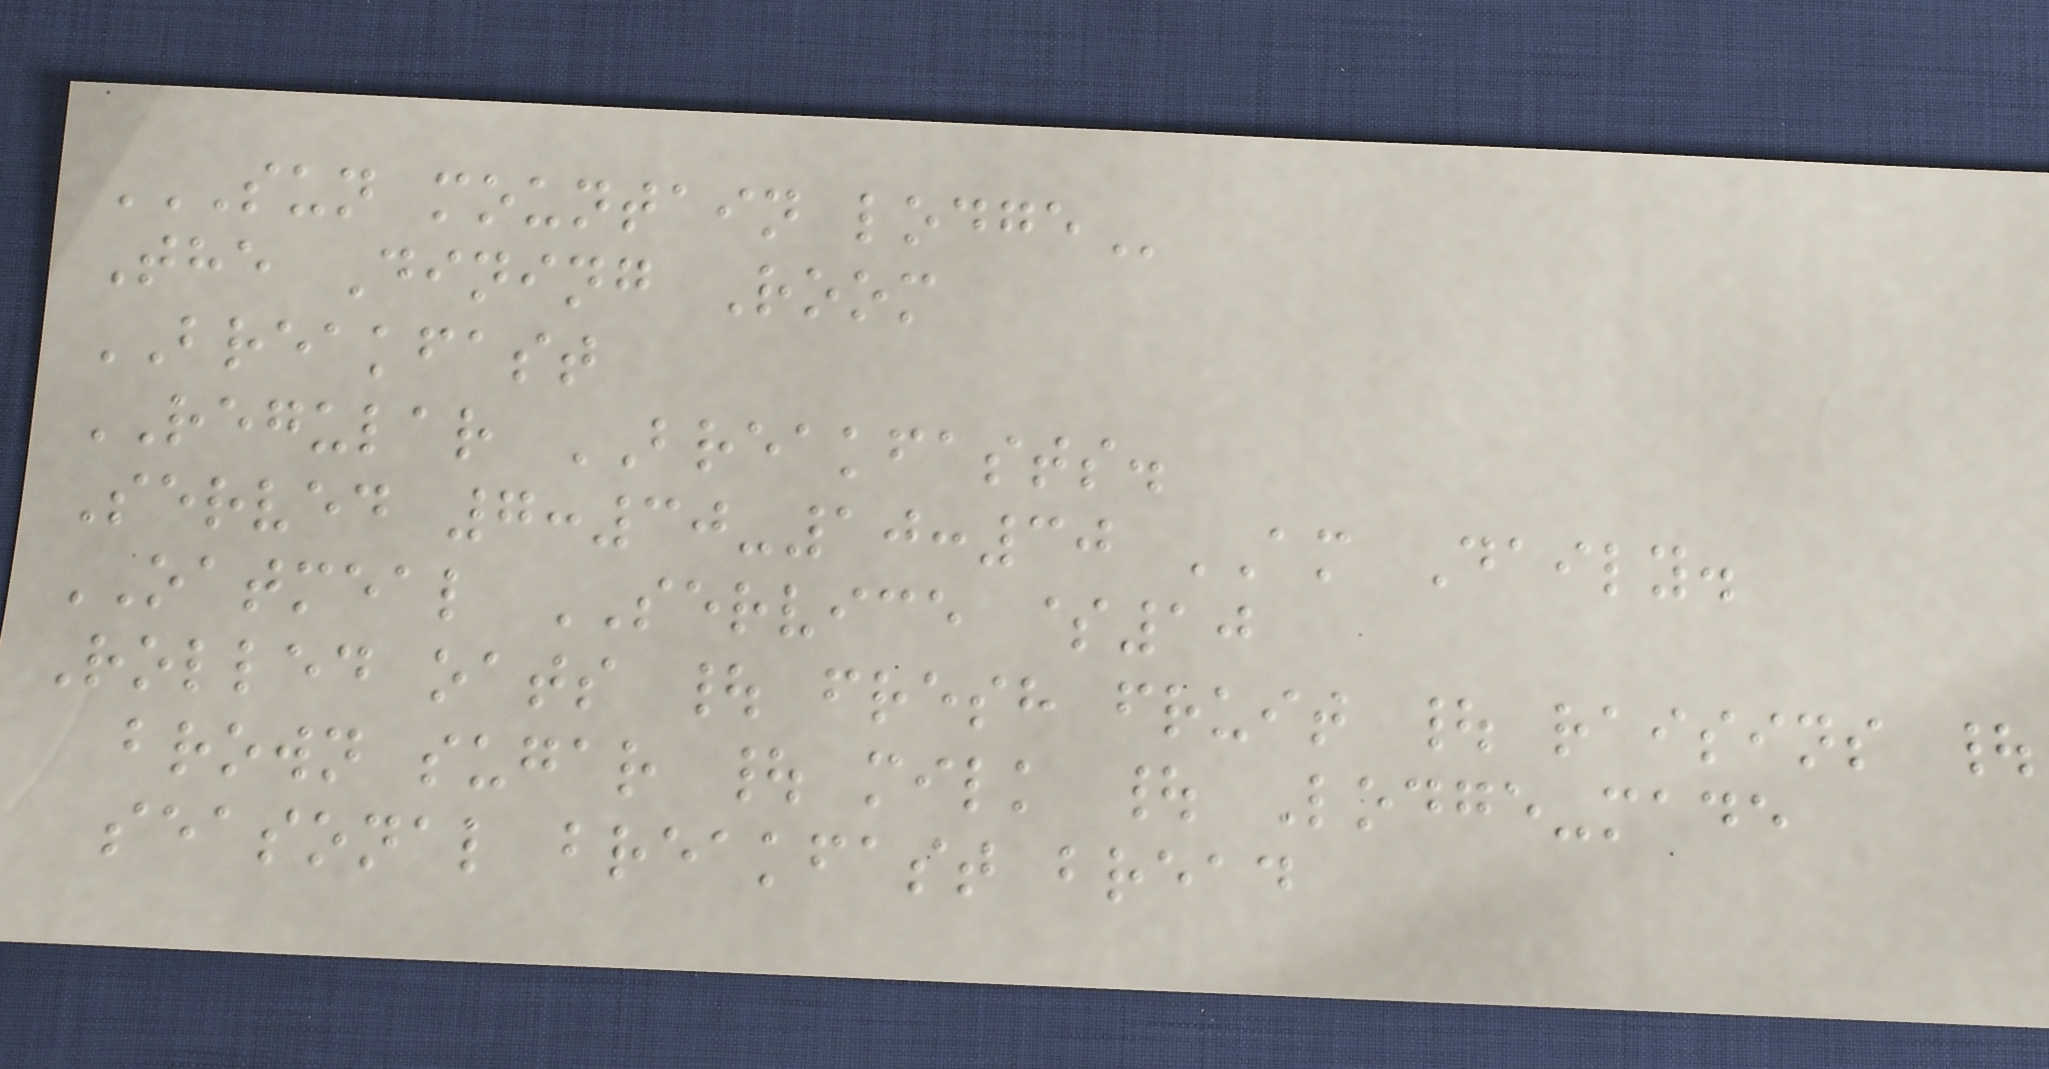SUN MOUNTAIN LODGE
The Dining Room
BREAKFAST
REGULAR BREAKFASTS.
Served 7:30-10:30 AM Daily.
OATMEAL SERVICE $10
Rolled oats | fresh fruit | raisins |
brown sugar | milk | Lodge-made
seasonal breakfast bread
